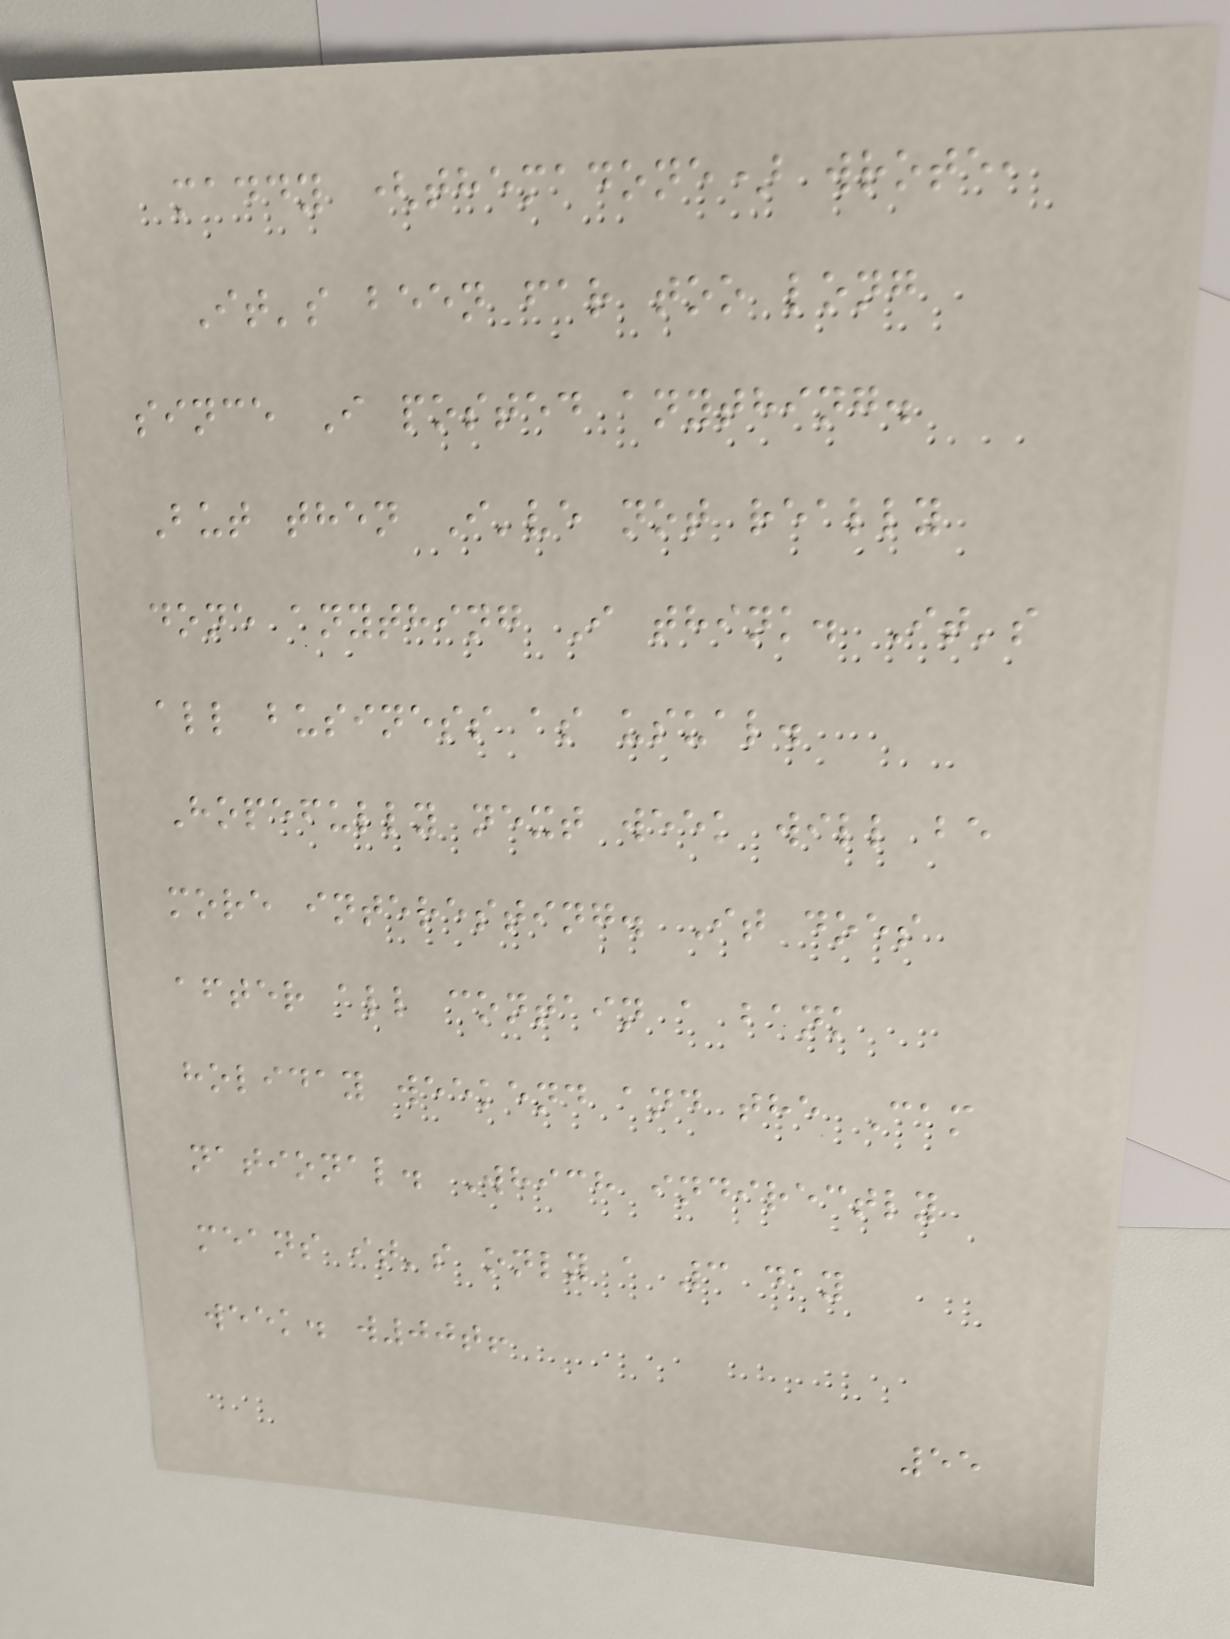maddy (themadone) wrote,
It's been far too long
since I posted anything.
But then I've not really
done anything I think. It's
all business as usual.
Hopefully next week will be
more interesting. It does
after all contain a bank
holiday weekend and the Cam
national. Which indirectly
means it's only a 3 day
week. w00t!
55
